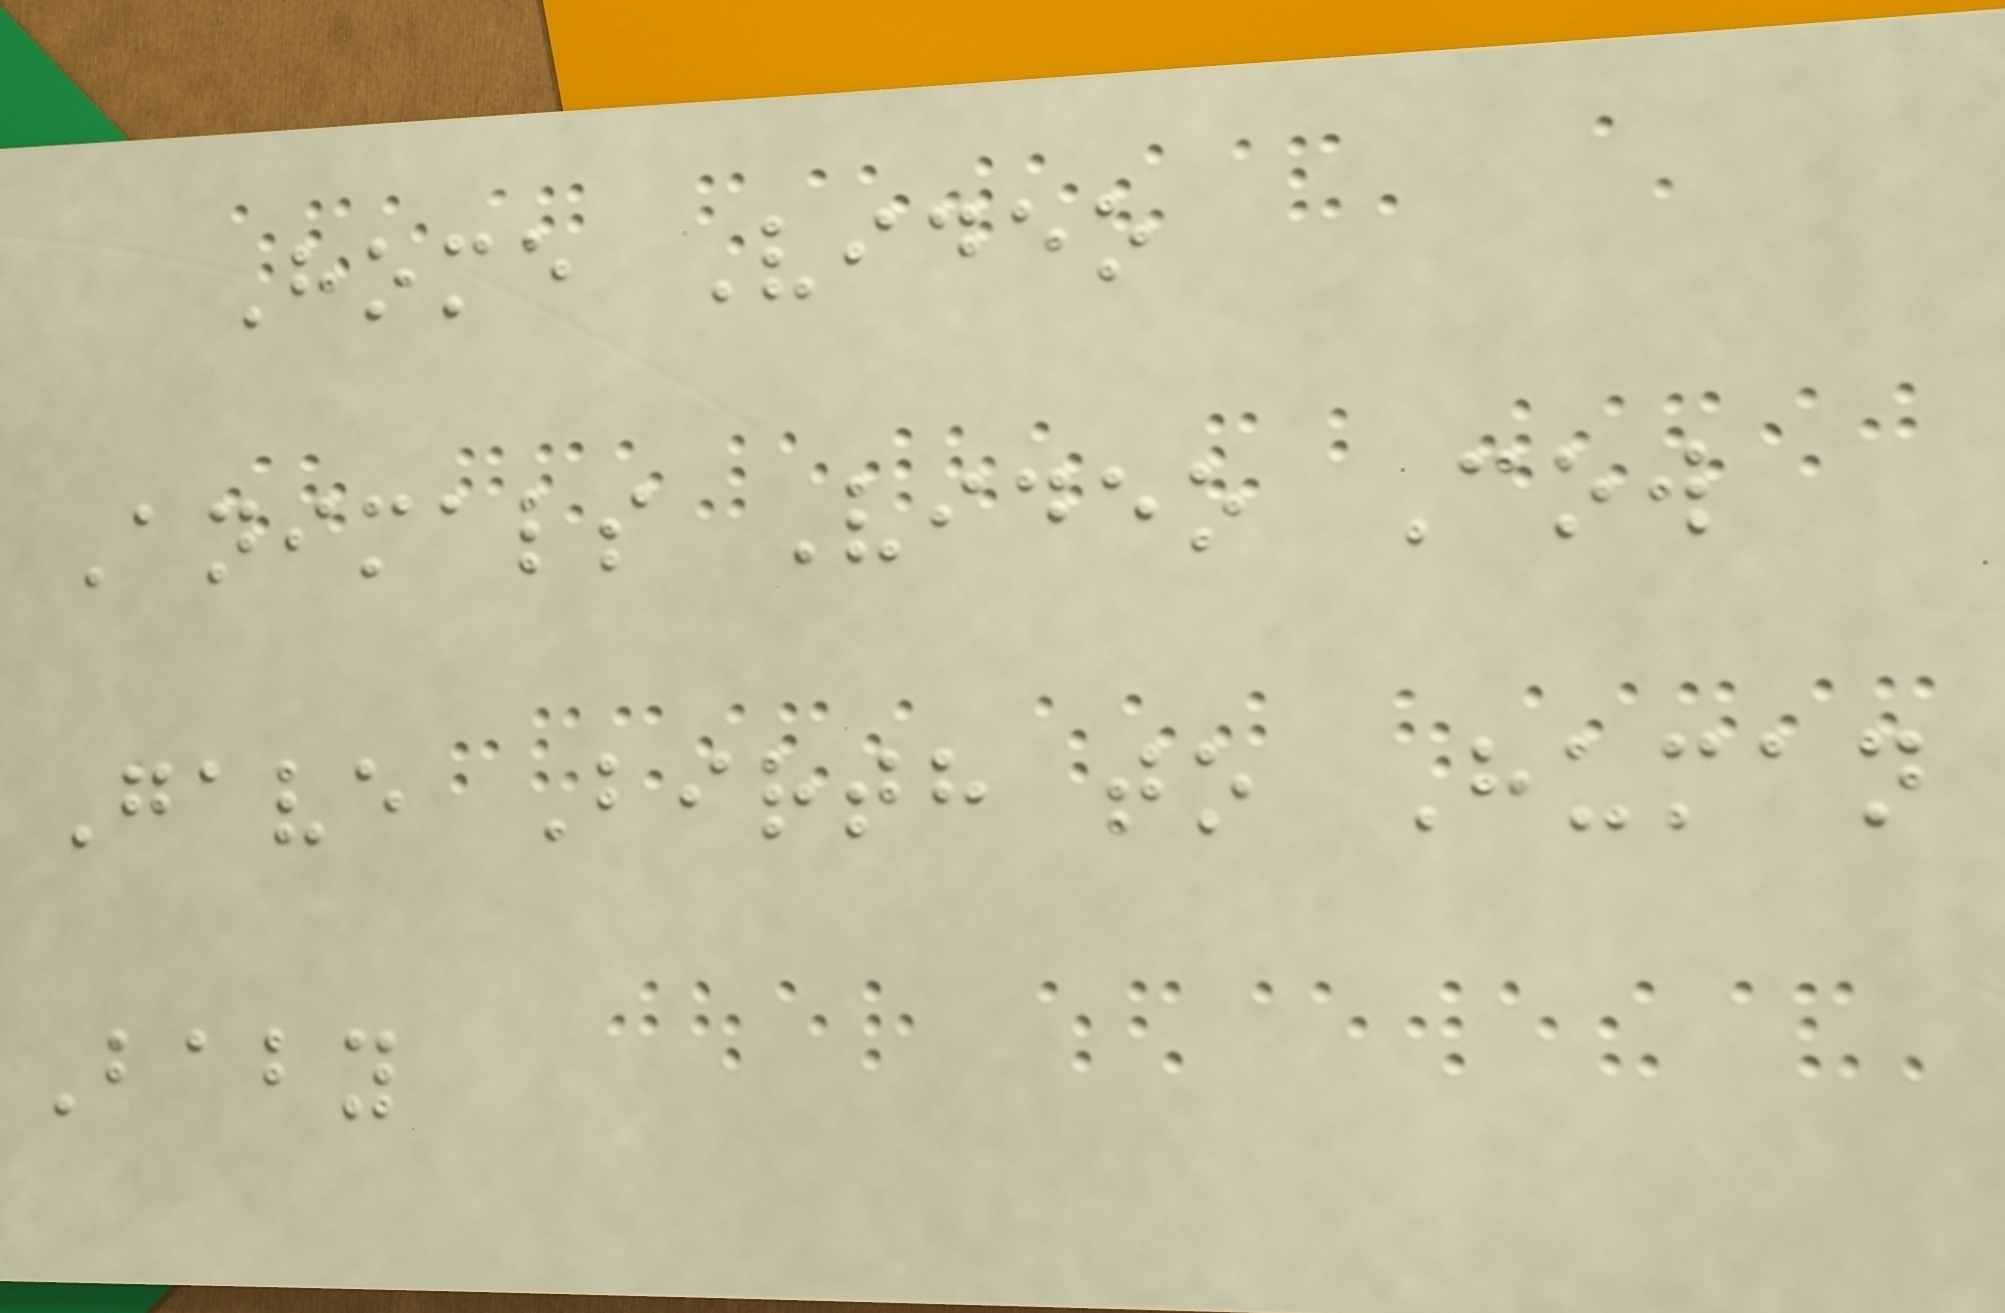Home Video
Animals Video Cow
Gave Birth to Human
Baby
